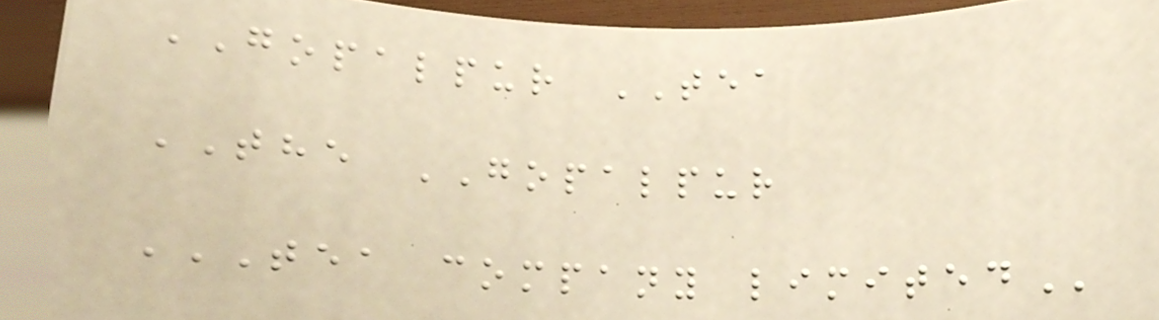GOPALPUR TEA
THE GOPALPUR
TEA COMPANY LIMITED
